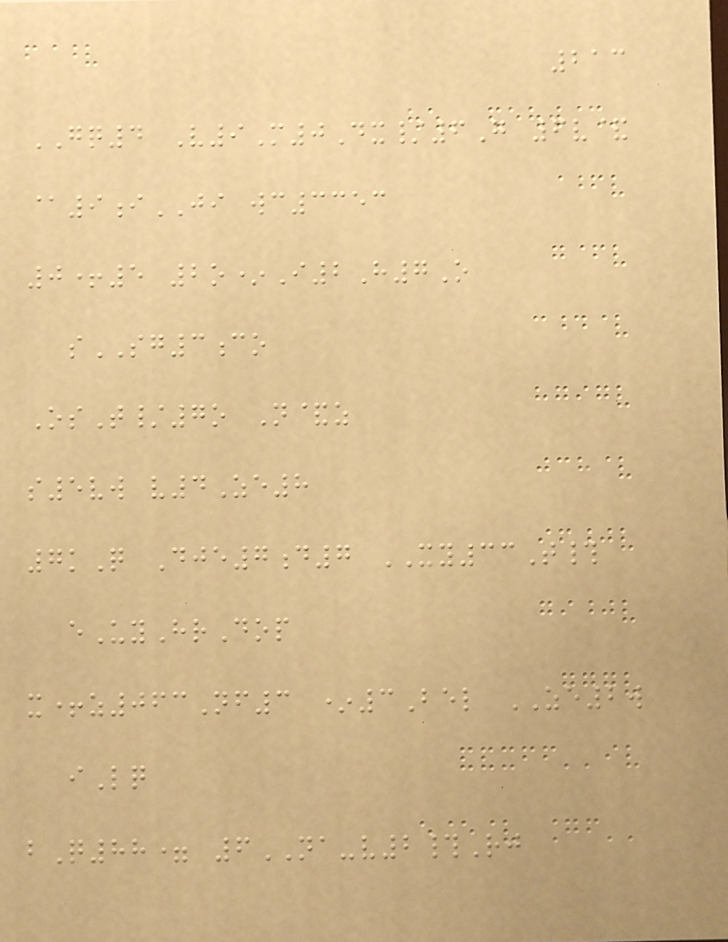213
GQ4 V9M0Dx/6G 6v&
@9iJI wc3353
0+5 2o*I2H7O
sSG3co
OsT/7o N&z
s5vw v4Ze8
7kQ Dje7d7 XY33T#
eUyHrDop
x+z063Nf3 *3Bel ZE2w
iLq
bQ88= 6NA-v2#Rj
